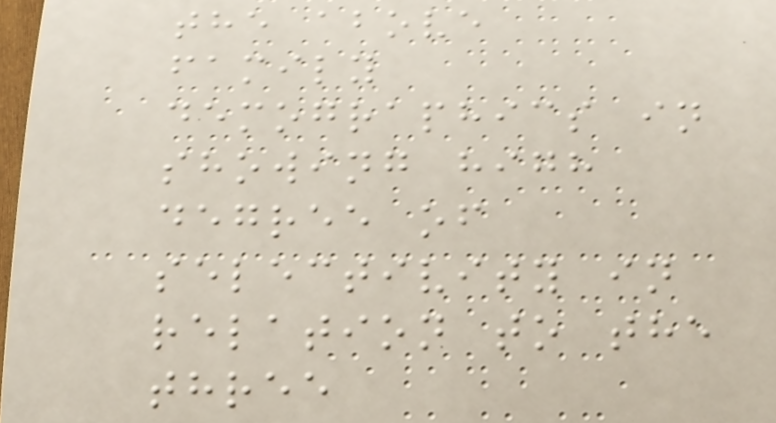the above
family
demographics in
showing high
degree of
selectivity in
relation to the
three
